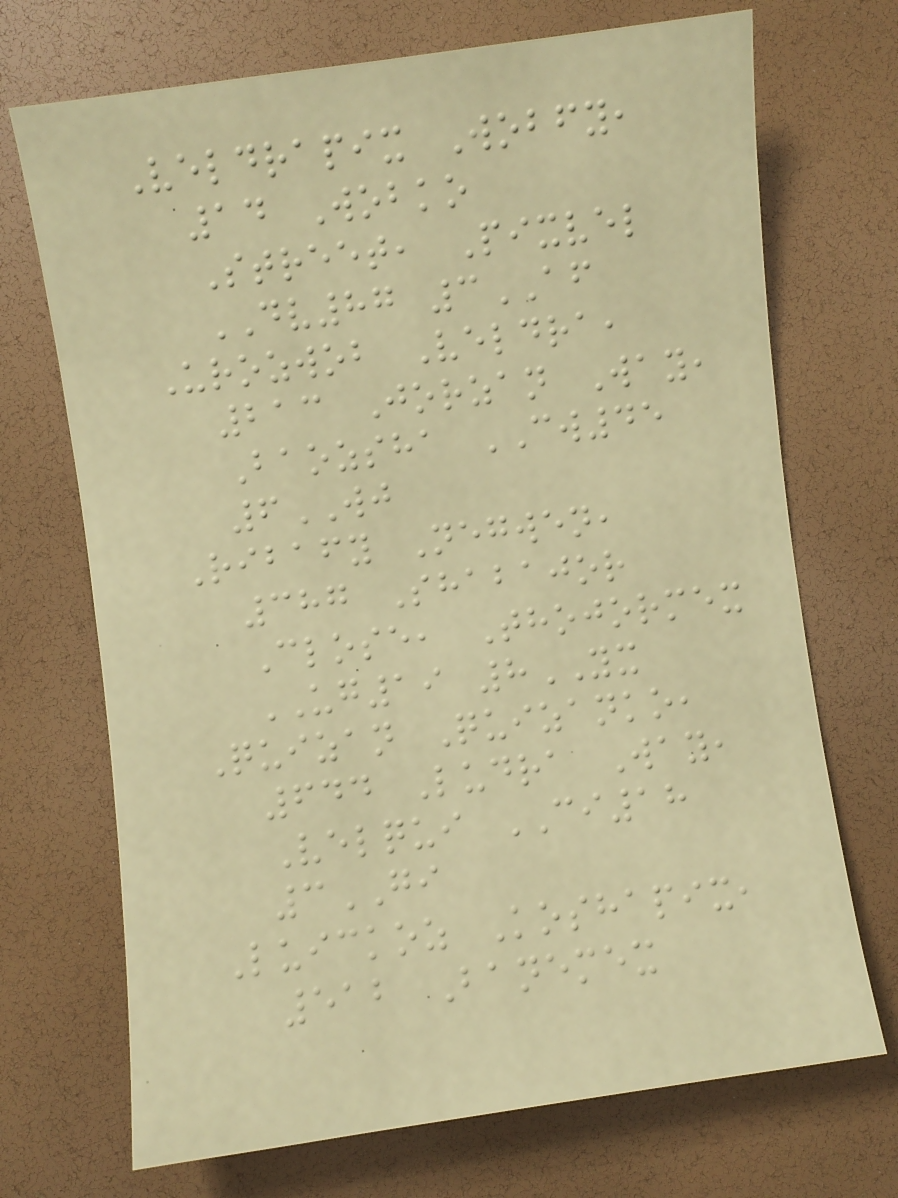Veldrapix Wobfy,
14 Wobko
Street, Pixvel
DV87 3AF
Urozwob Veldra,
213 Jorzan Way,
Baozsha CW45
6WJ
Ribafy Negwen,
387 Shabajor
Close, Thojormex
UG19 8YX
Quizan Quizanko,
644 Ludra Way,
Velqui CI18
3GI
Luickoz Koshapix,
512 Banemex
